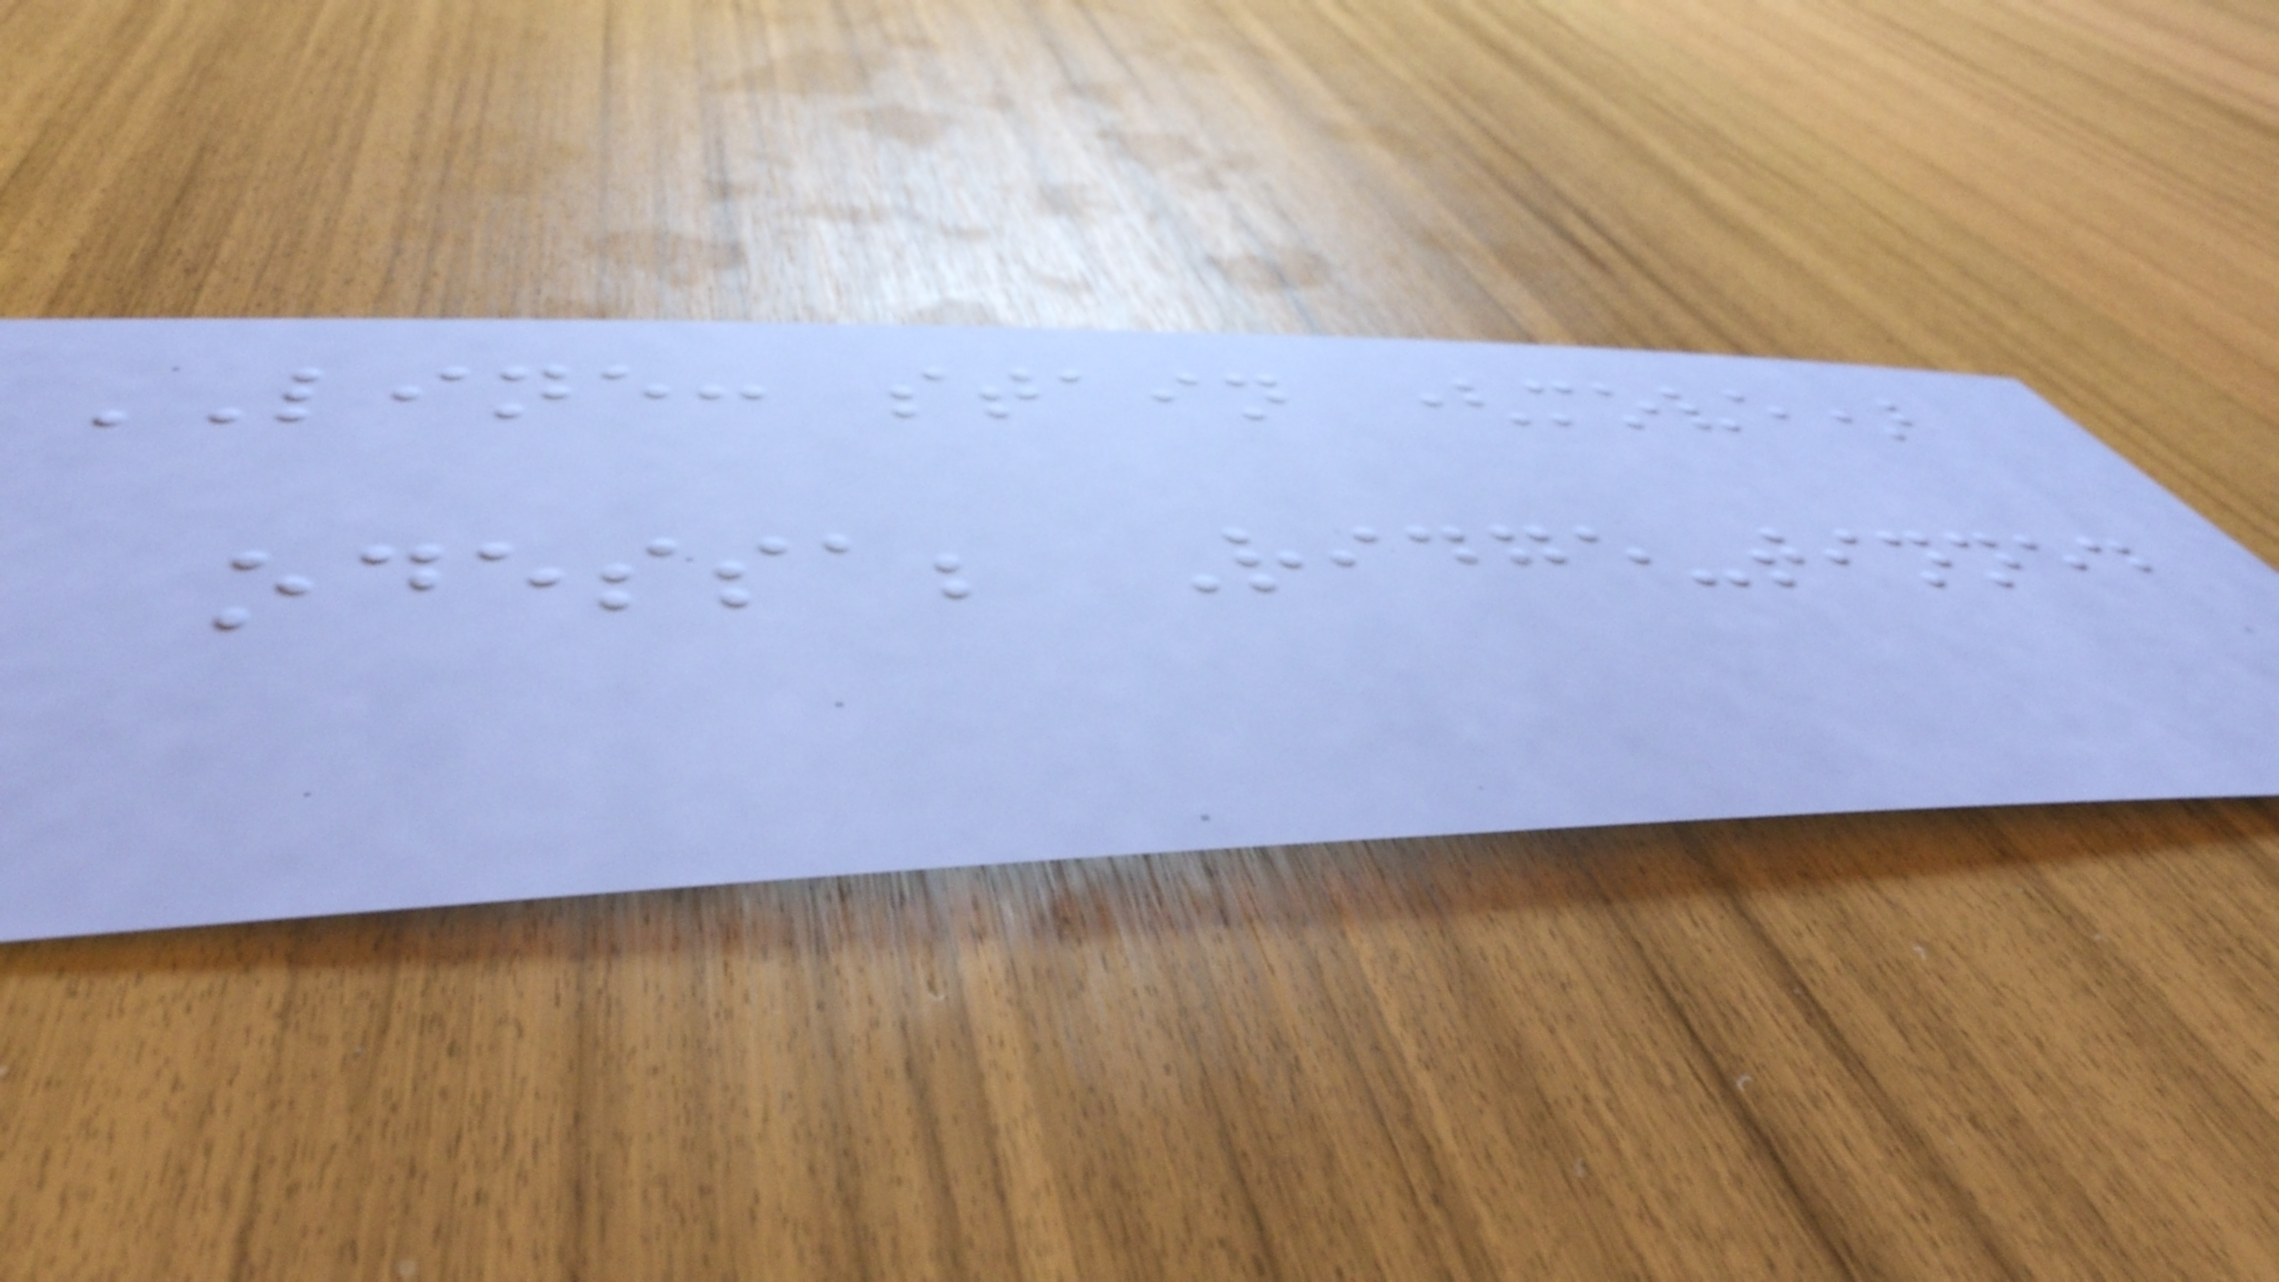LINE: stain (move)
odessa; Ridge-tinned
